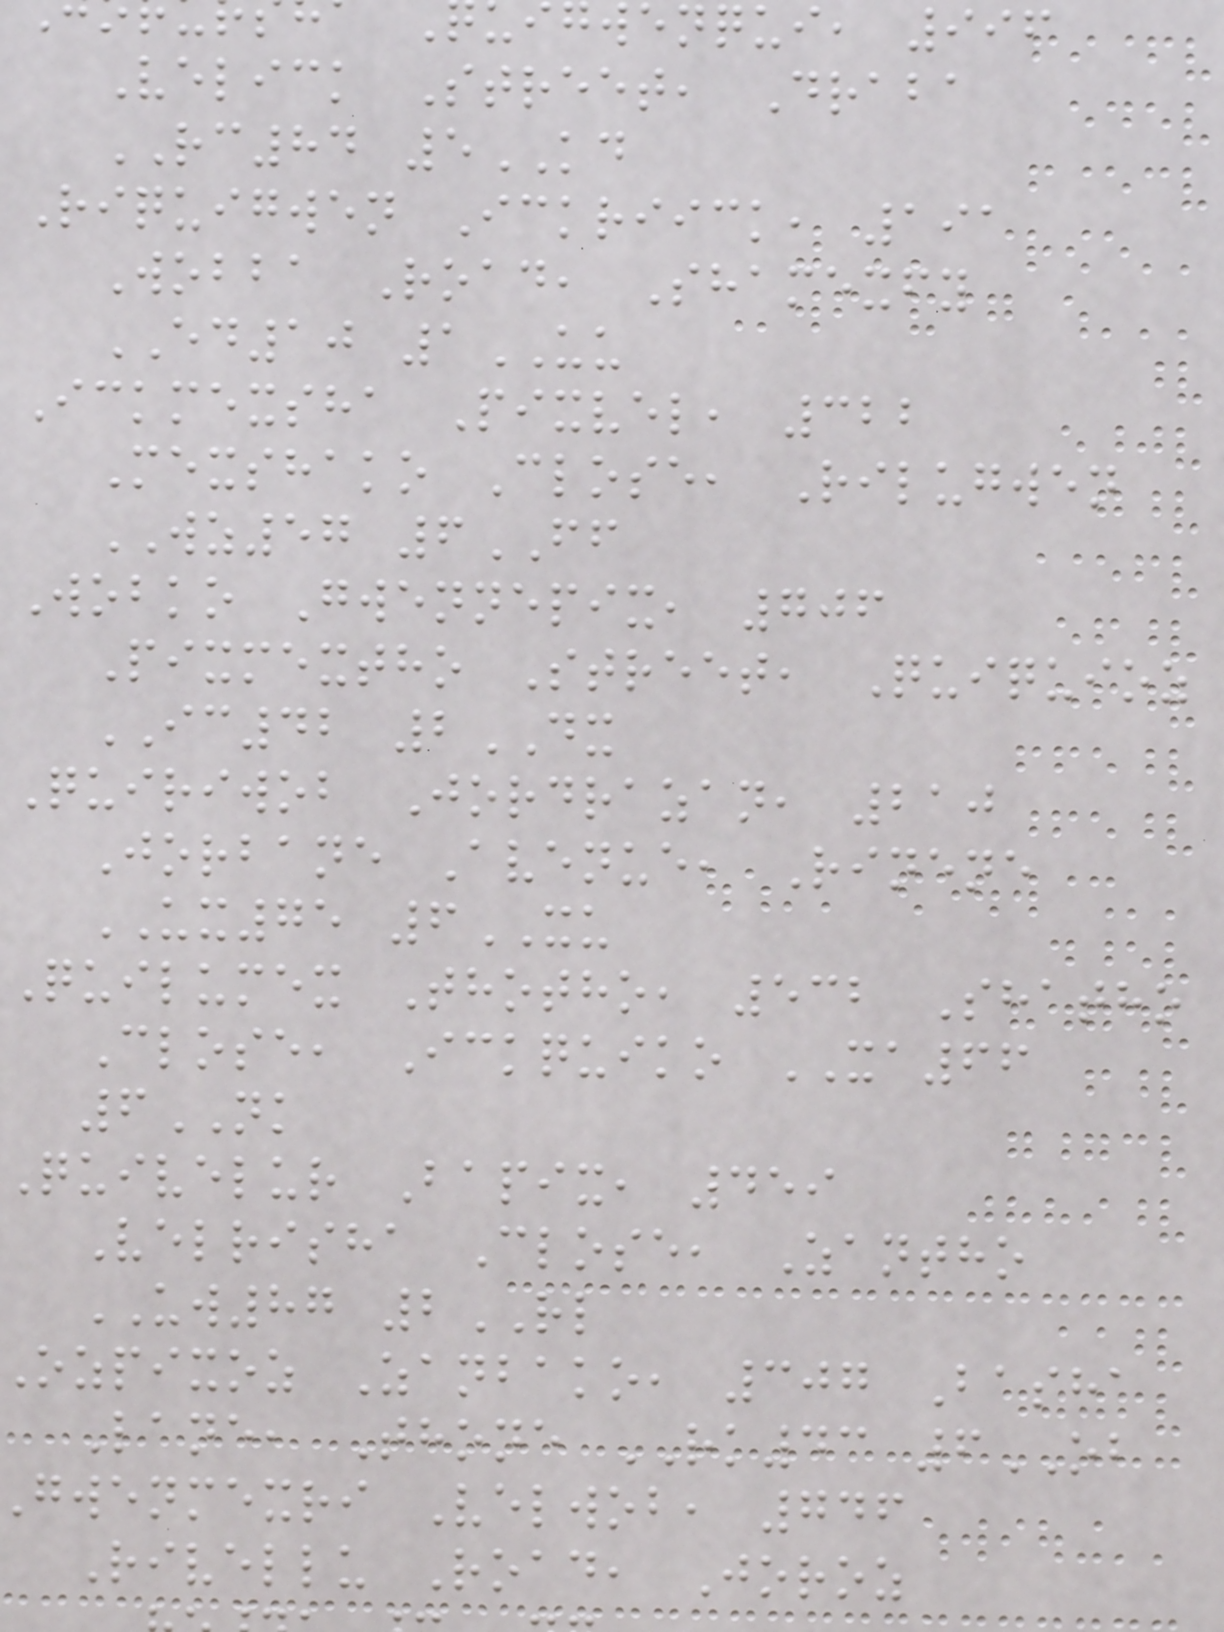wenqui, 996
Velick Street, Draba
RC84 5KD
Riquigwen Ickriick, 191
Wobba Road, Shamexfy
ED10 1UU
Ickmexsha Pixvel, 322
Mexshako Close, Rilugwen
WZ57 6FF
Wobko Gwennepix, 706
Pixmextho Street, Quiquioz
IC42 2DX
Quiriwob Jordrazan, 210
Jorbane Avenue, Rinene
UX75 6XU
Quilumex Thotho, 532 Shatho
Close, Ickquiko XA66
6NK
Quivelur Bapix, 459
Velrisha Close, Zantho
UW87 2RL
ozpixoz Zanbako, 307 Basha
Lane, Thone RK43 6OB
gwenmexri Velwob, 746
Rivellu Road, Joroz
